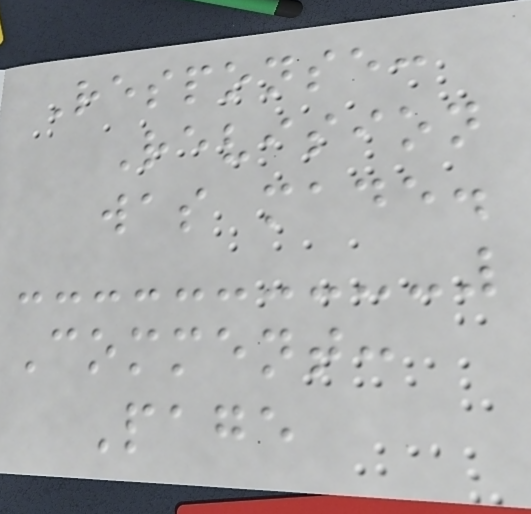Response:
Revision
was made.
Comment:
Page
